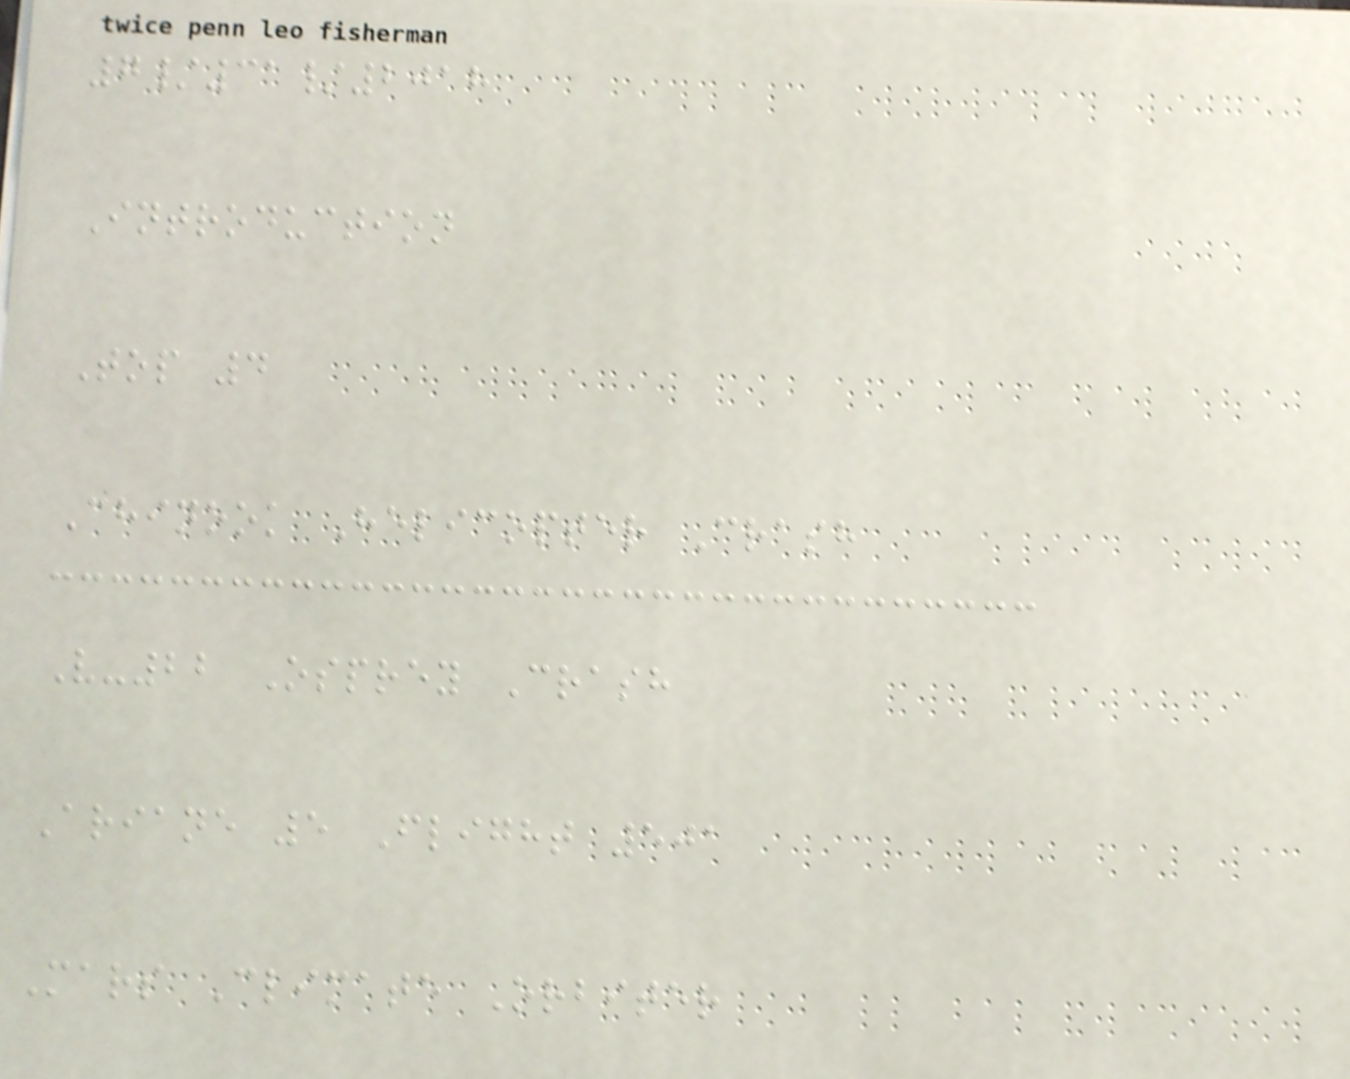7/31/2018
Introduction
Top 4
Chinook Helicopter Crash
V-22 Osprey Crash
Ariane 5 Flight 501
Mars Climate Orbiter
